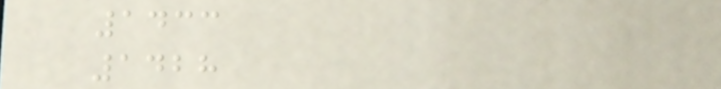1433
1428
